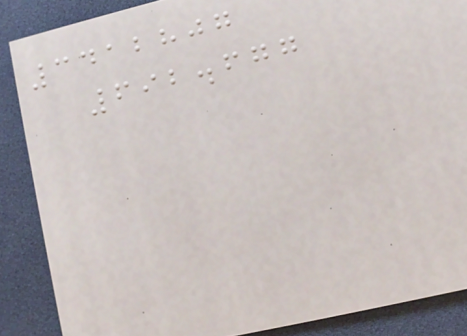3412807
692.677
